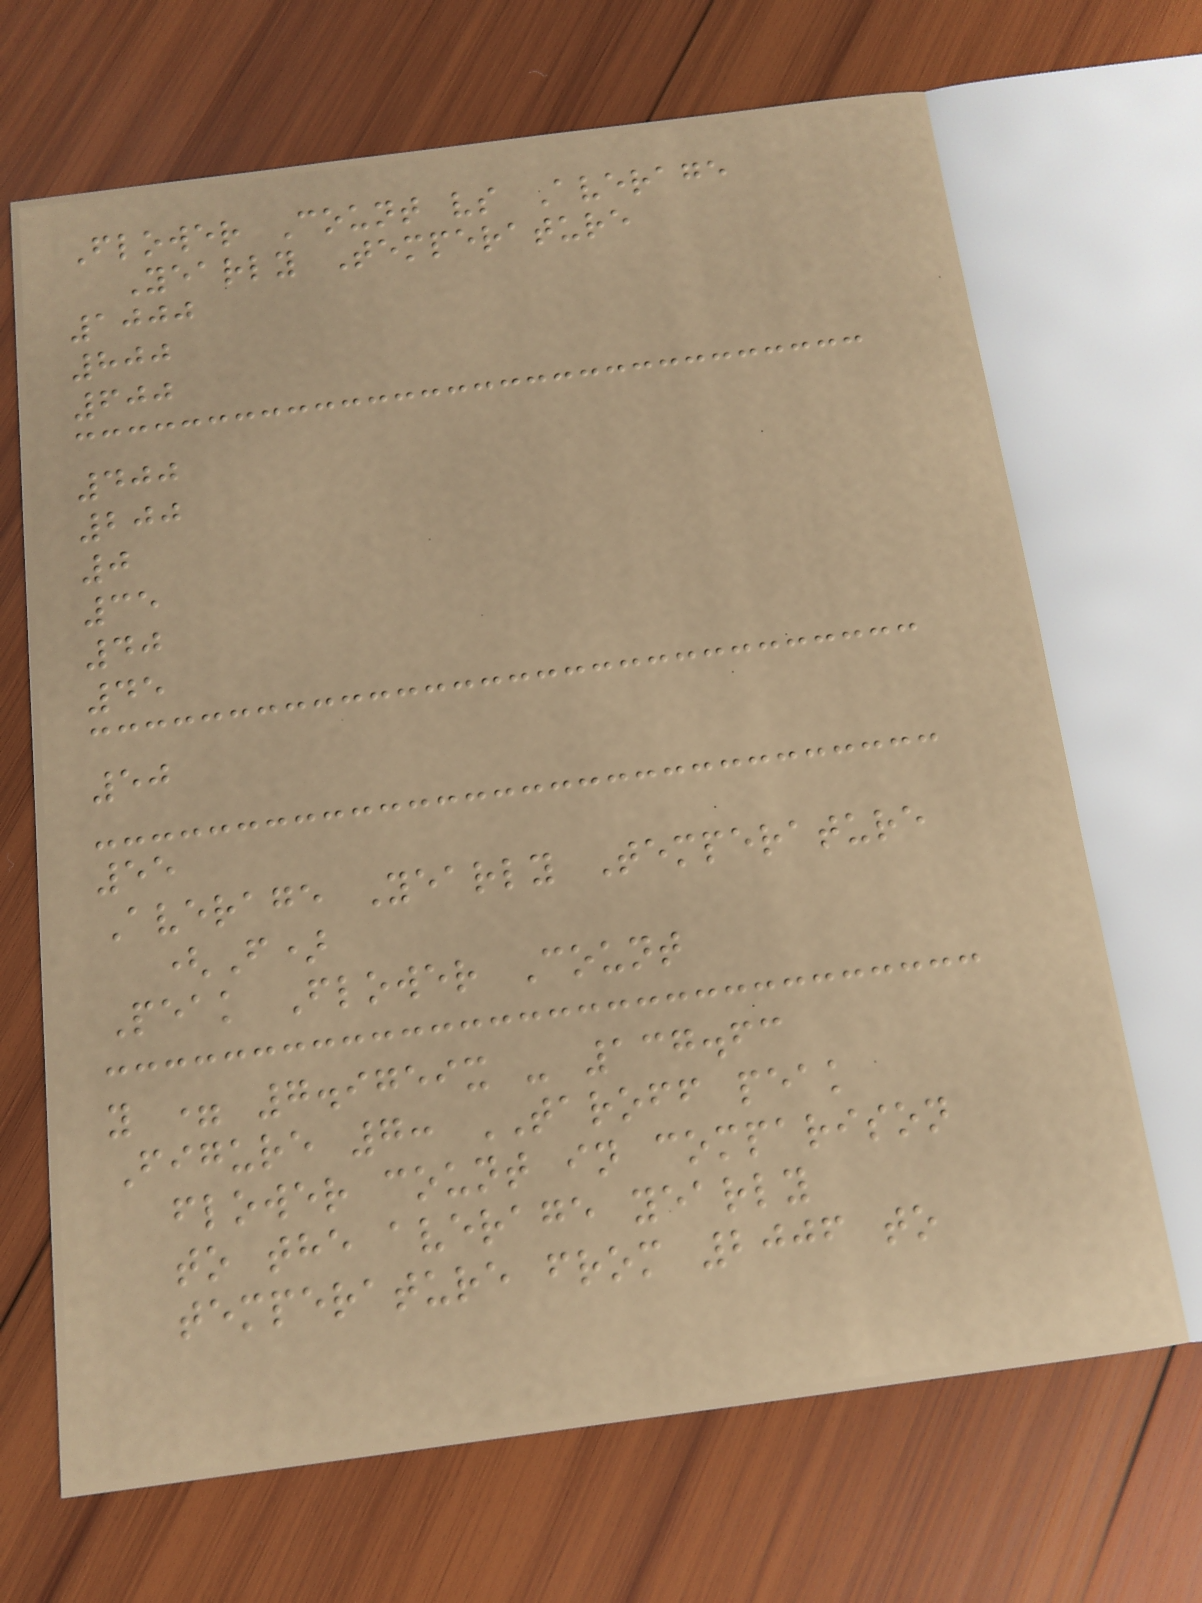Flower Count vs Average
Yearly Temperature
1000
800
600
400
200
0
35
40
45
50
55
Average Yearly Temperature
(F)
Peak Flower Count
y = 7.9759x - 137.63
Figure 7: TAROFF peak
flower count in comparison
to the average yearly
temperature from 2006 to
